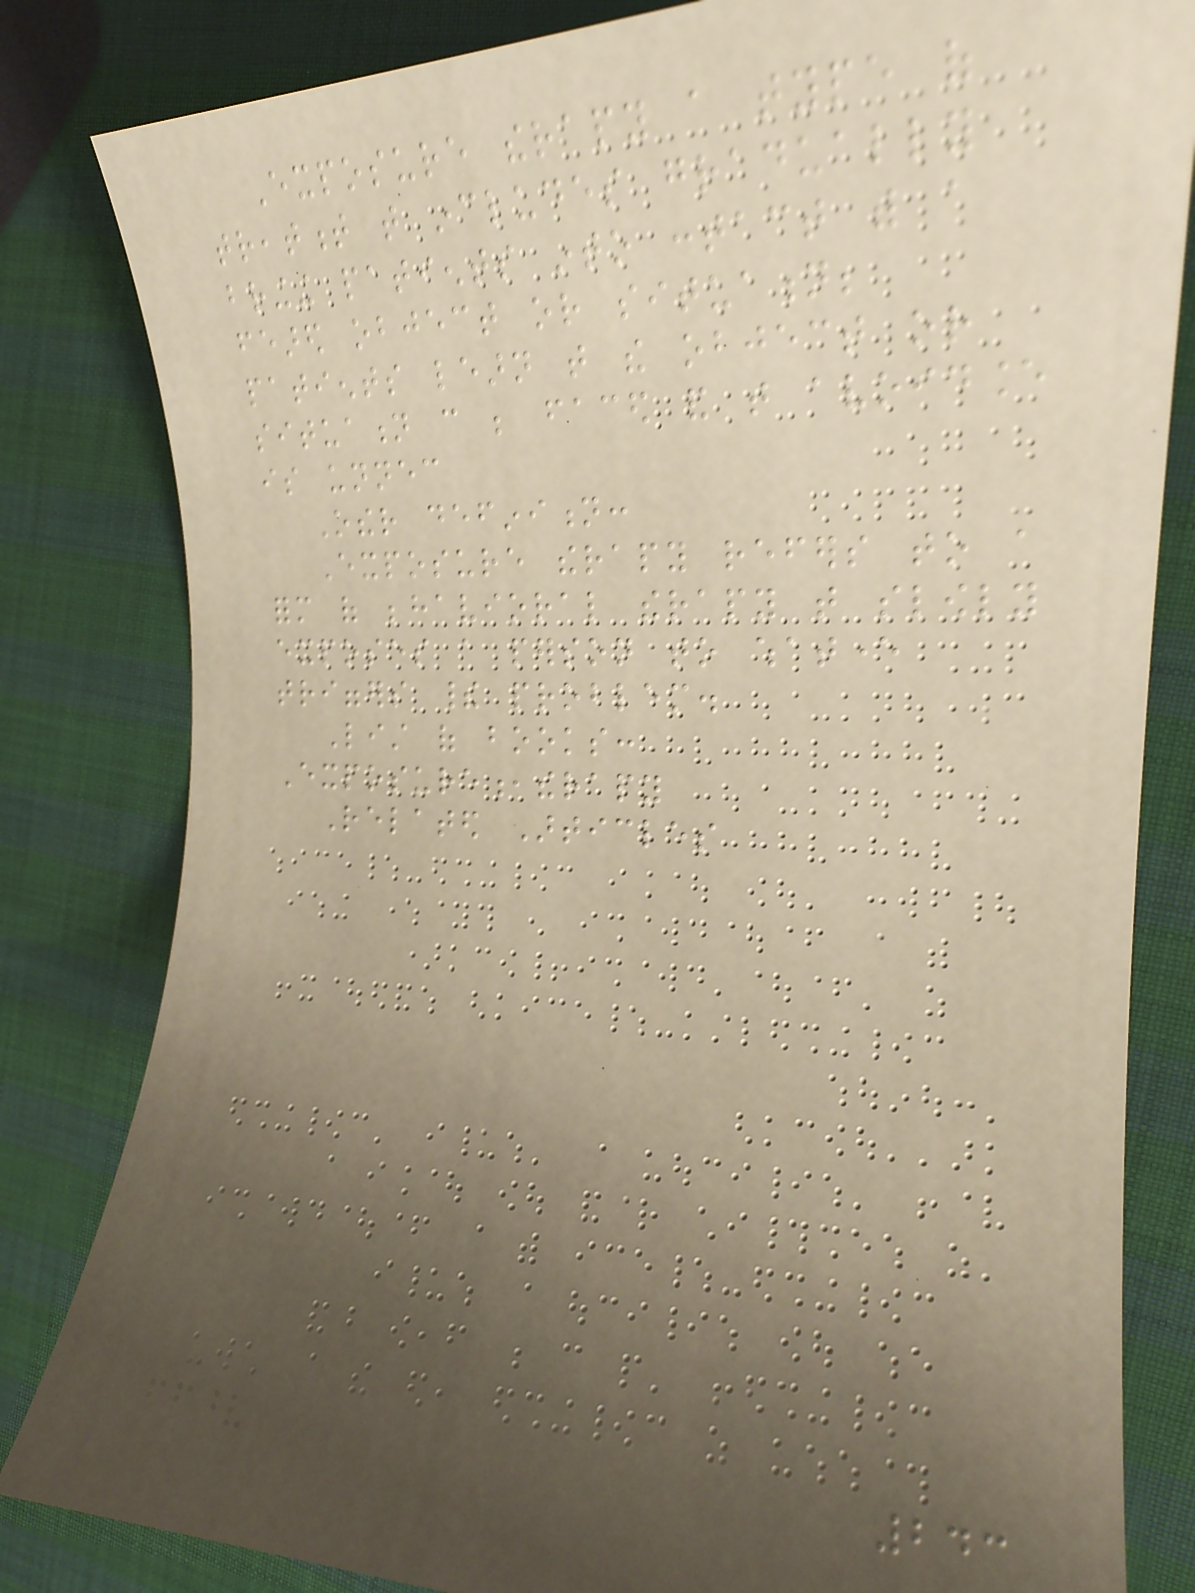Exposure therapy a type of
treatment that includes gradually
bringing patients into contact with a
feared object or situation;
patients learn that the object or
situation can be faced and that avoidance
is unnecessary
Other definition:
Exposure therapy refers to a
form of behavioral therapy that slowly
exposes a person to whatever
triggers their problem.
List of books:
Exposure,therapy
Related Articles
243
